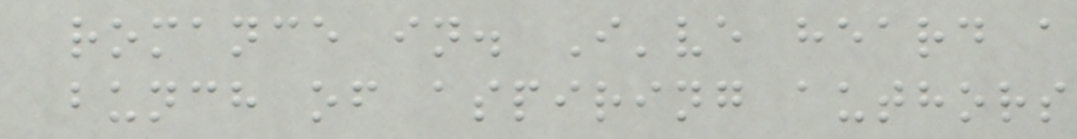romance in. I've heard a
bunch of aspiring authors
